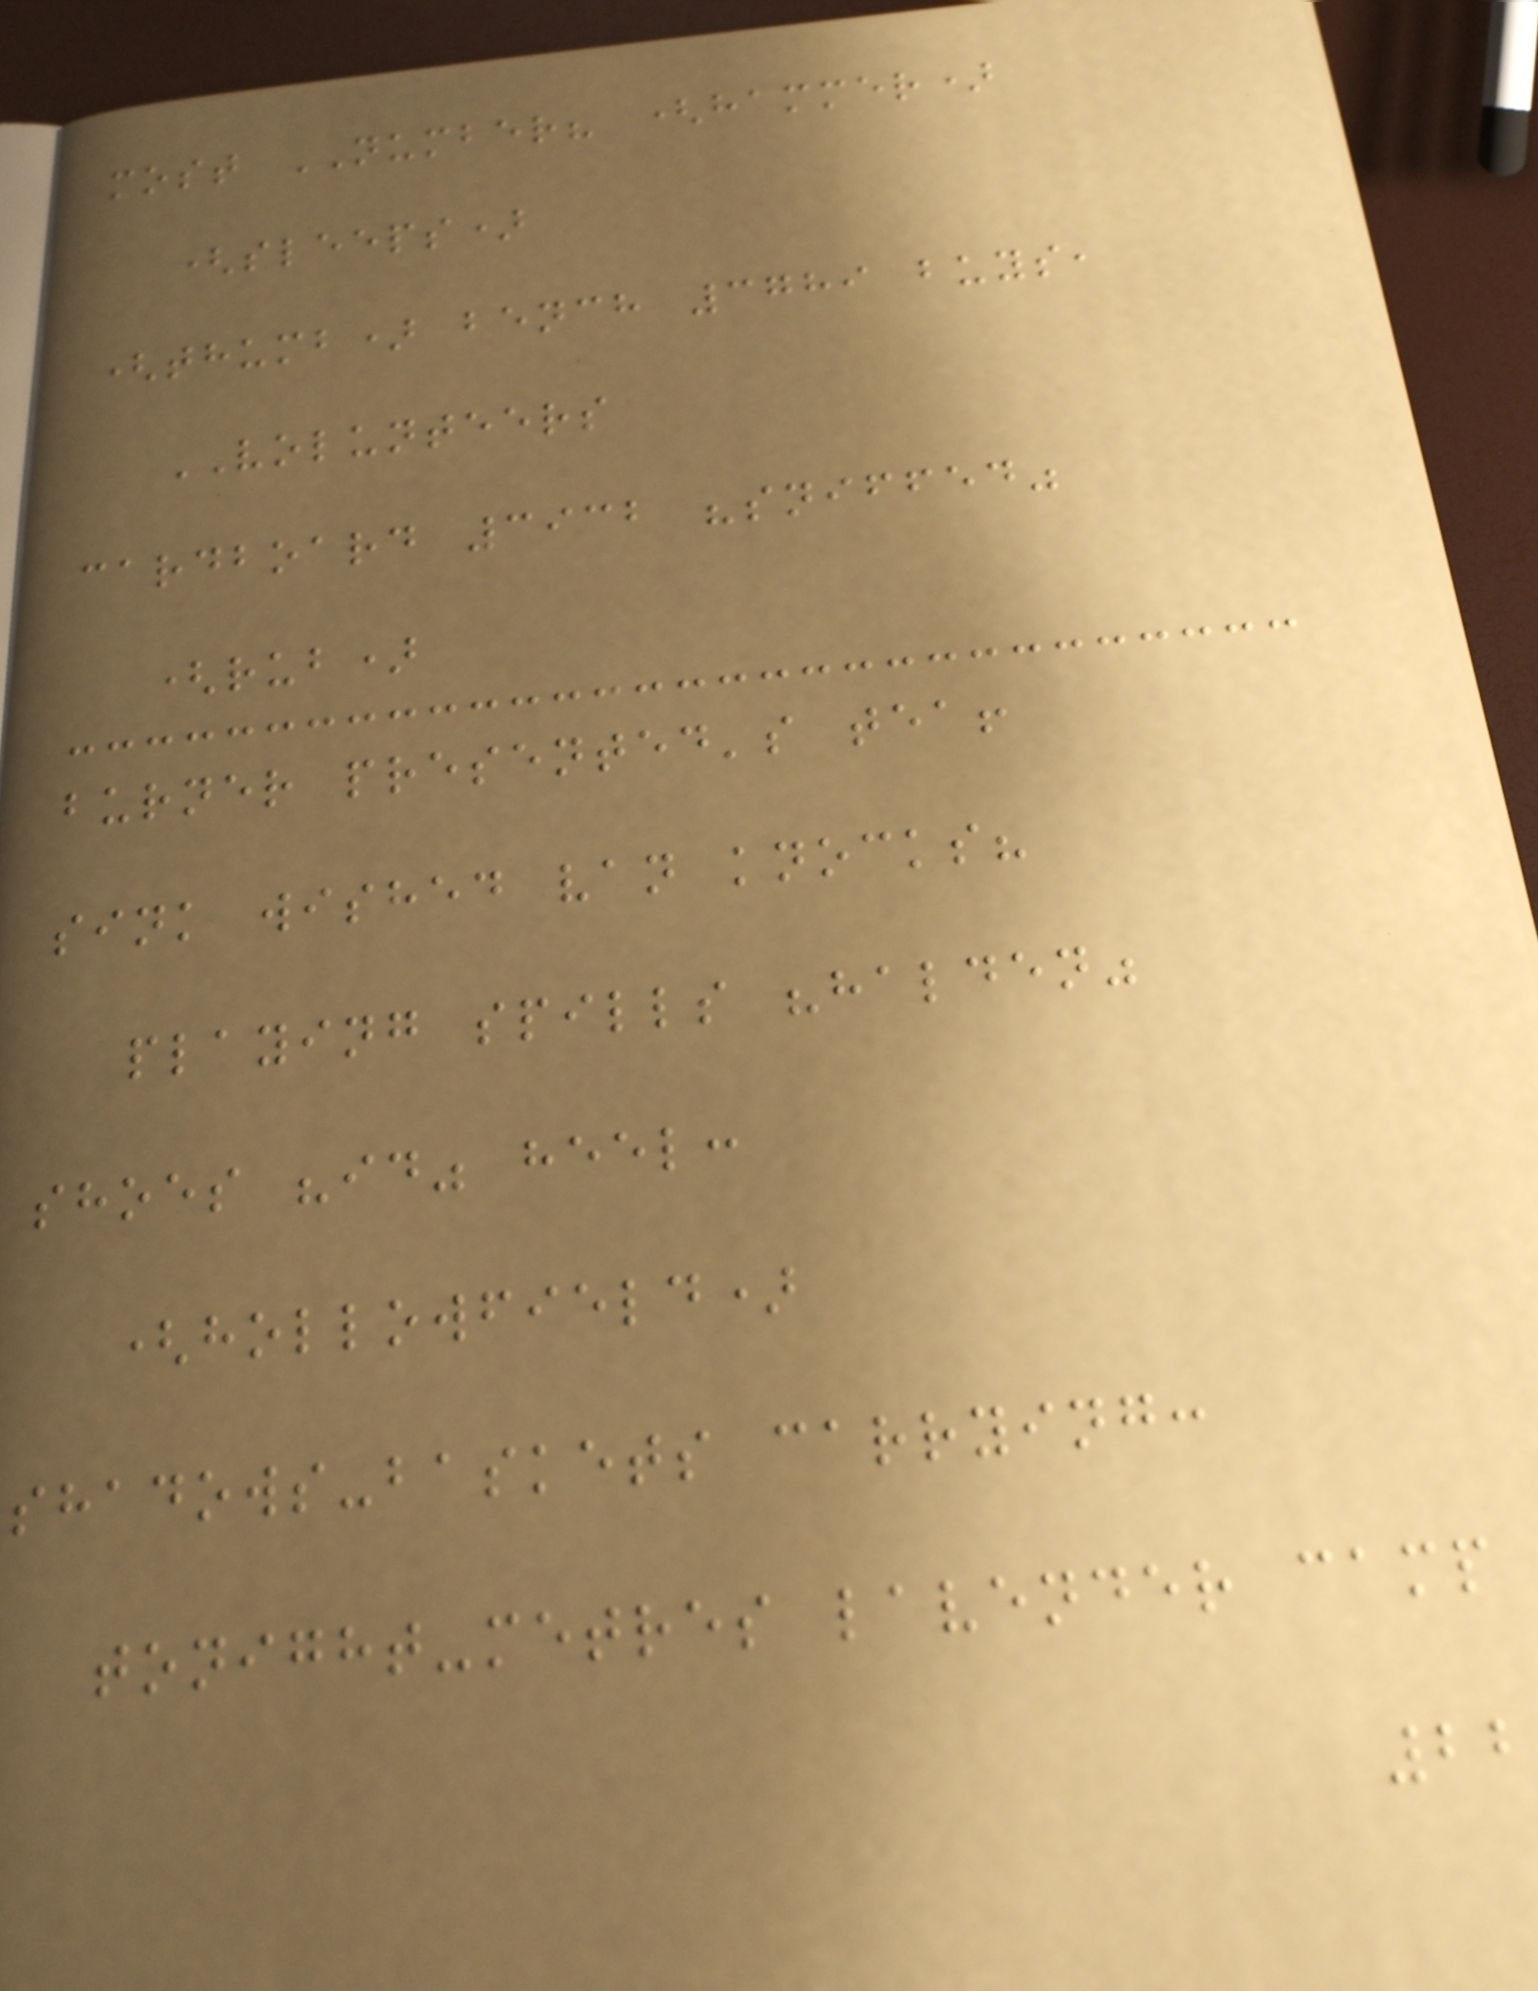most NUMBER? (hammer)
(sleeps)
(thumb) bench 3789 buys,
VOLUNTEERS
cardboard 3932 "sniffed"
(rub)
burner presented's tea!
sink wished van knocks?
playing spills "halden"
shoes "id" heel:
(hollowfield)
shadows-baskets carrying:
tonight-metres lavender camp
22
